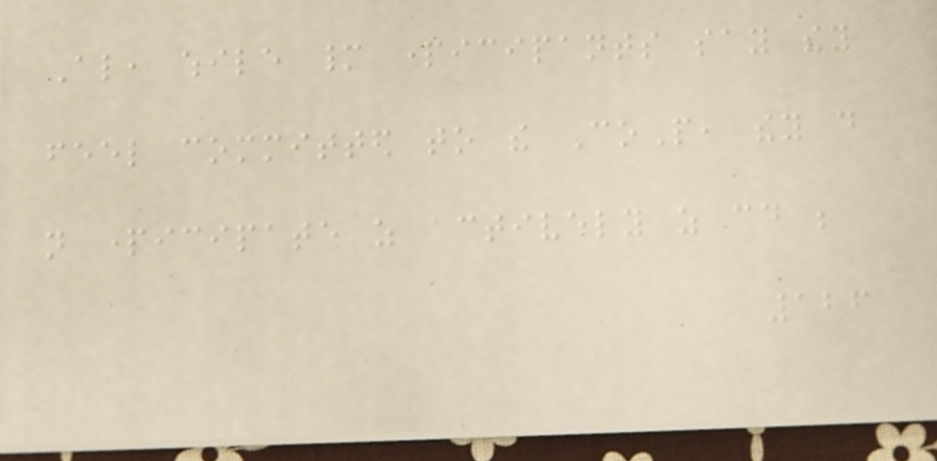Also, while many participants say they
feel committed to the CoP, they do
not participate as actively as could be
126
